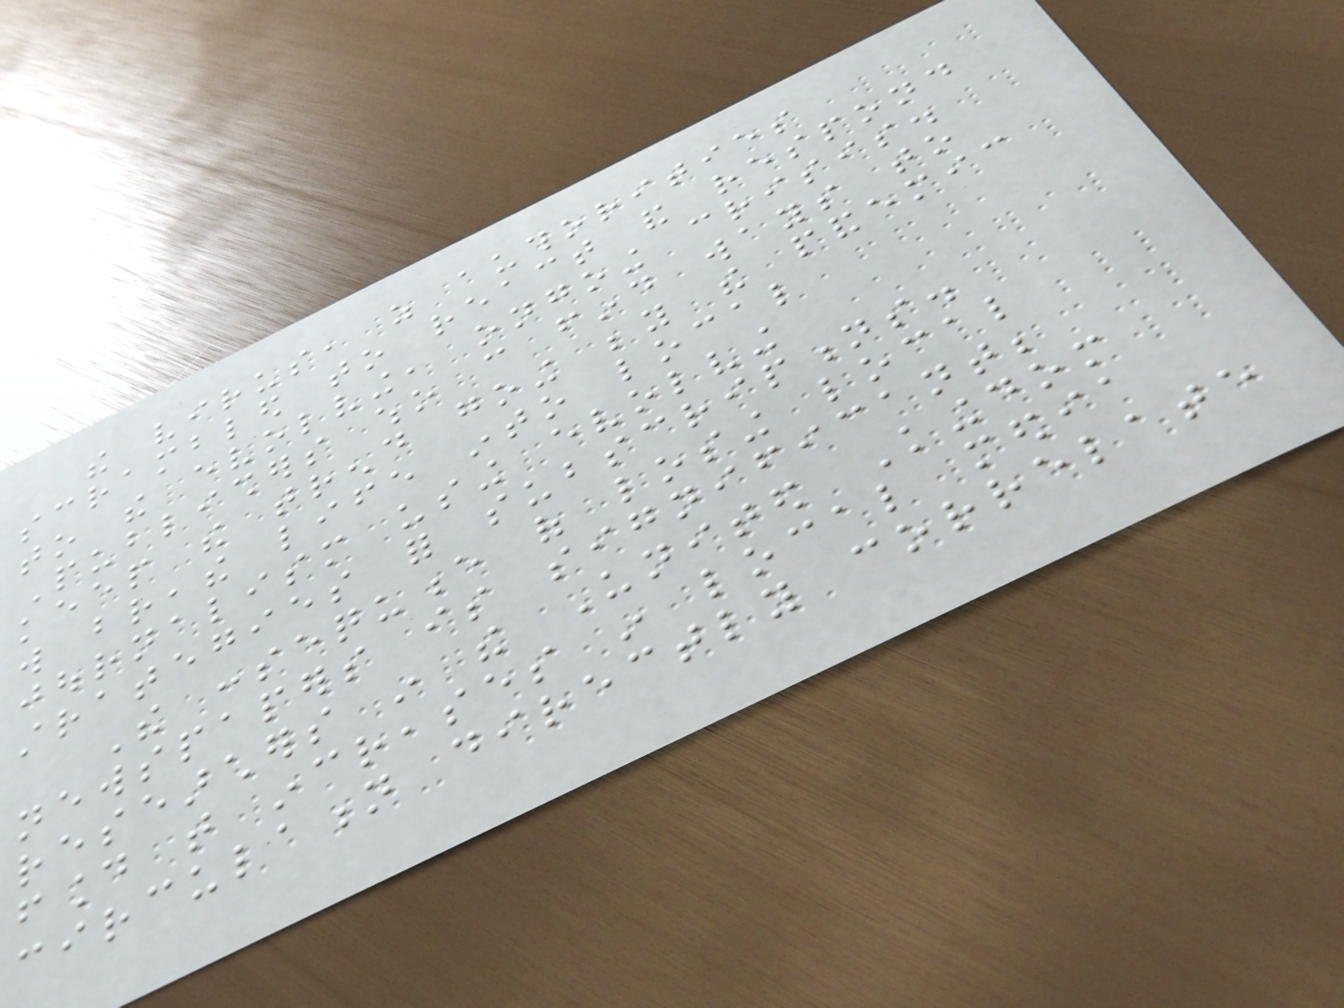the virus, as authorities
scrambled to react and respond
to the evolving, ongoing crisis.
Publishers who can find ways to
keep the trend going beyond the pandemic
will breathe life into local
journalism using evolving
strategies for subscriptions.
The consequence of losing local
newspapers is significant;
researchers in the United Kingdom
found that increases in local media
circulation directly correlate
